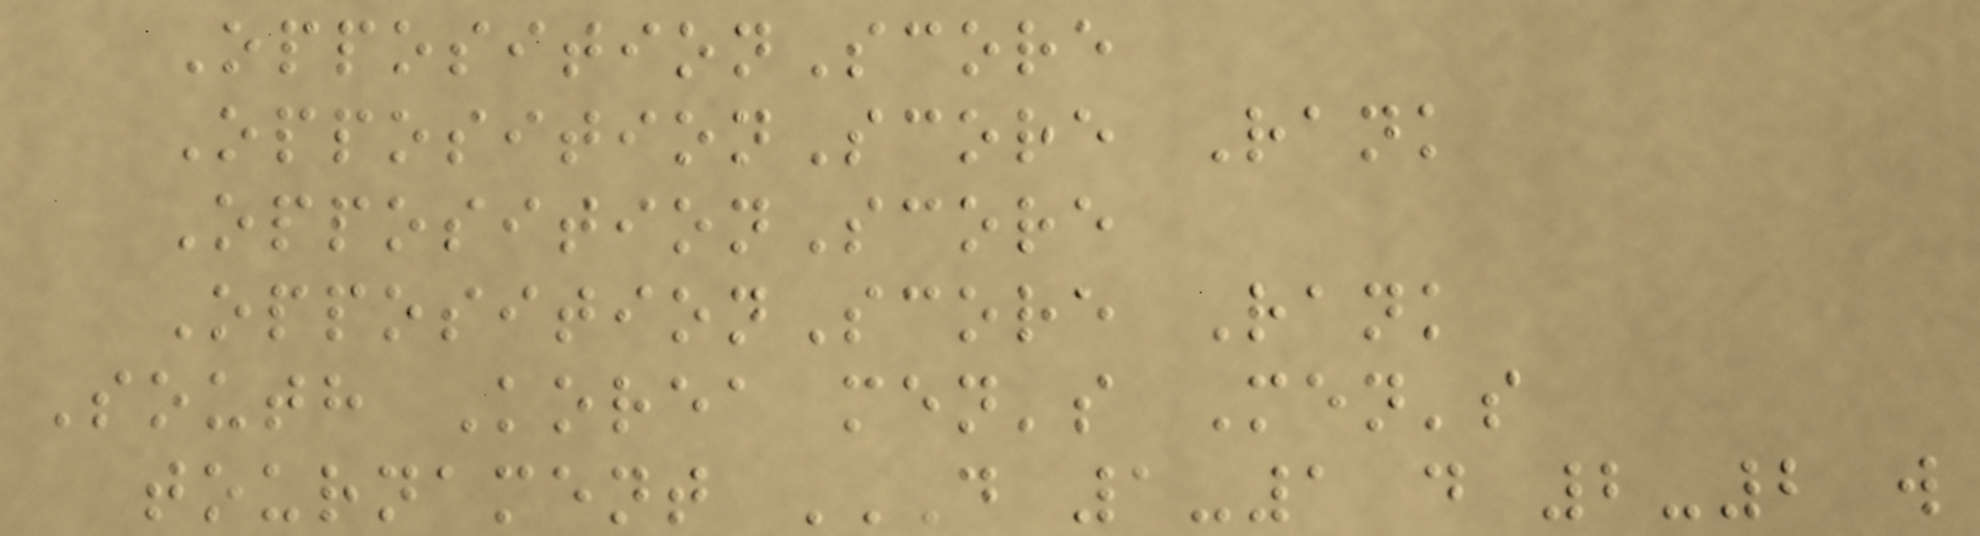OppositionScore
OppositionScore Rank
OppositionScore
OppositionScore Rank
South Korea men's Men's
tournament D 1-1 D 2-2 W
